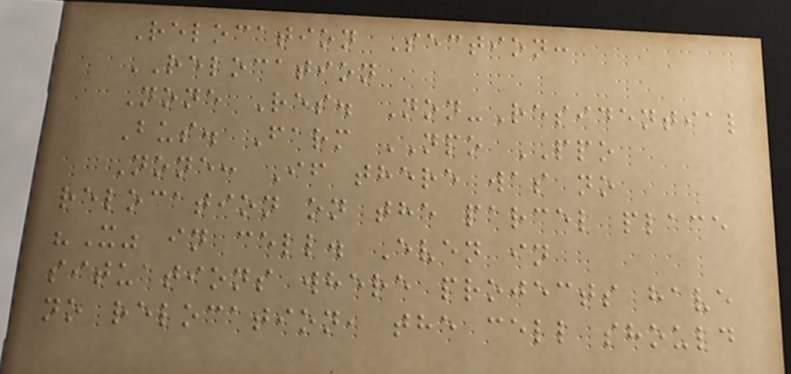Relocation Section:
RELOCATION
None Res. Non-Residential
Bus. Farm NPO PPO
None: If there was no
relocation on the parcel place
"X" in cell. Even in
situations where projects have
no relocation, the cell should
